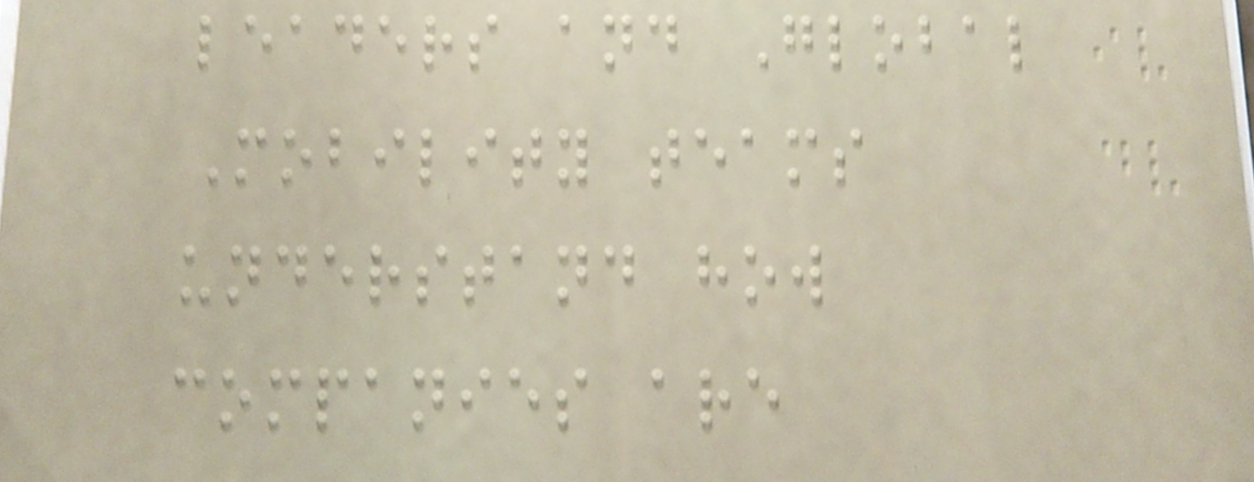leaders and Global
Mobility teams
understand how
companies are
